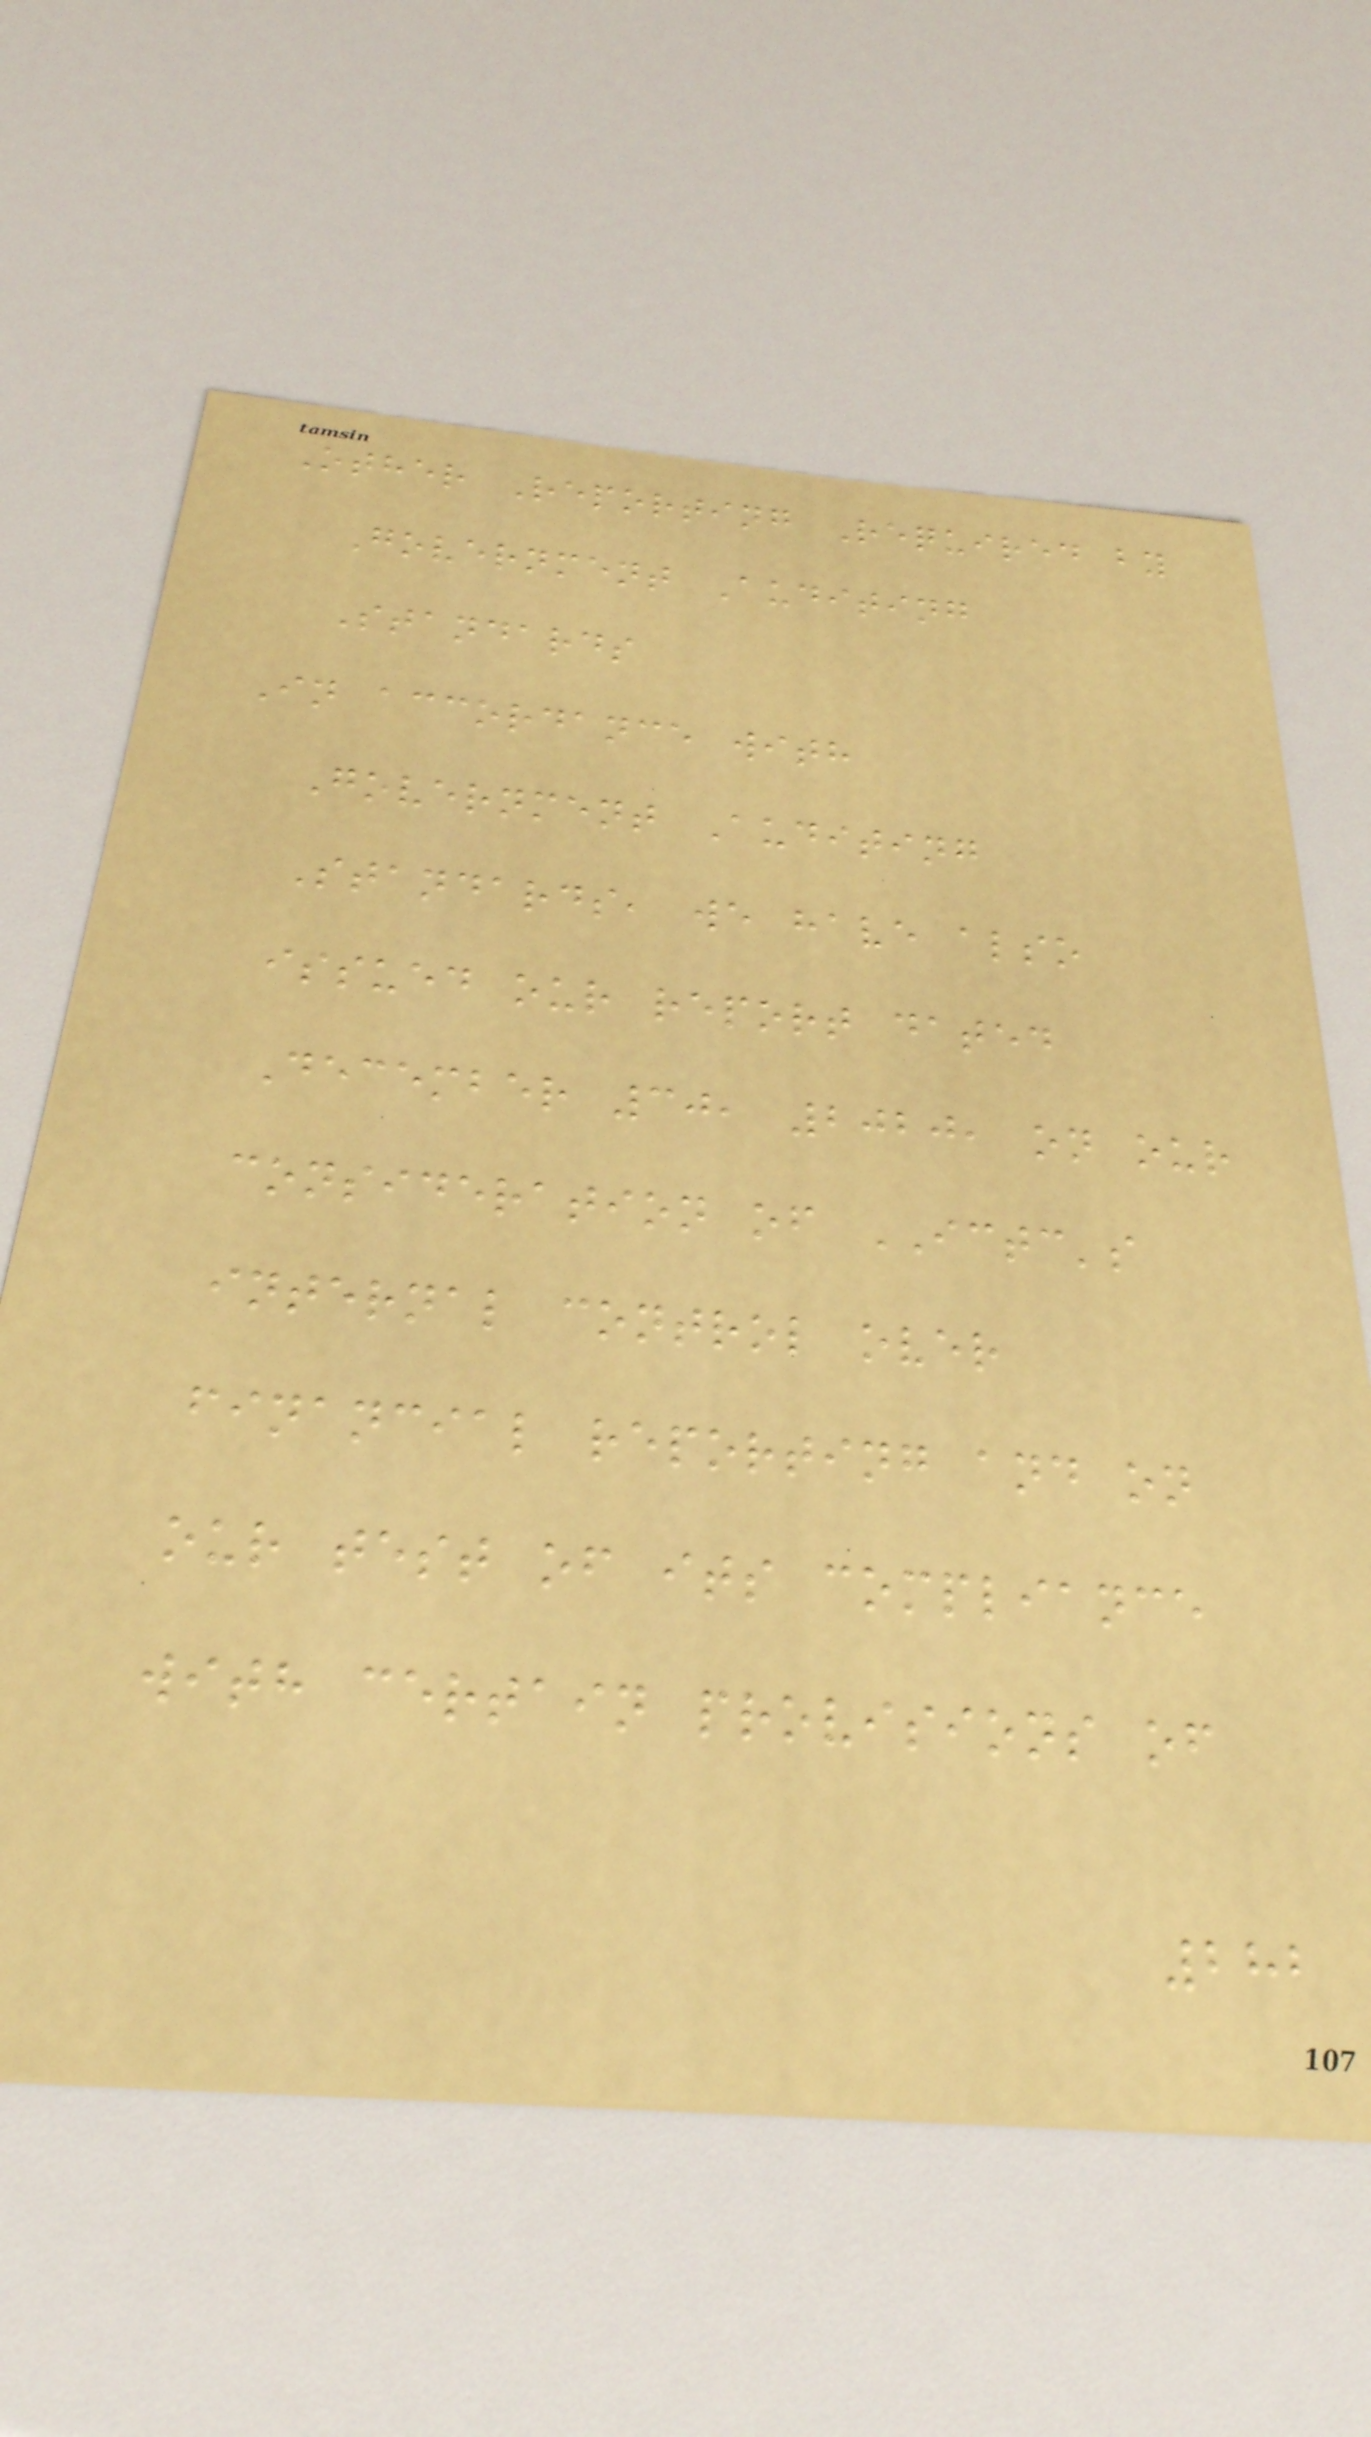Other Reporting Required by
Government Auditing
Standards
In accordance with
Government Auditing
Standards, we have also
issued our report dated
December 30, 2020, on our
consideration of ICTC's
internal control over
financial reporting and on
our test of its compliance
with certain provisions of
282
